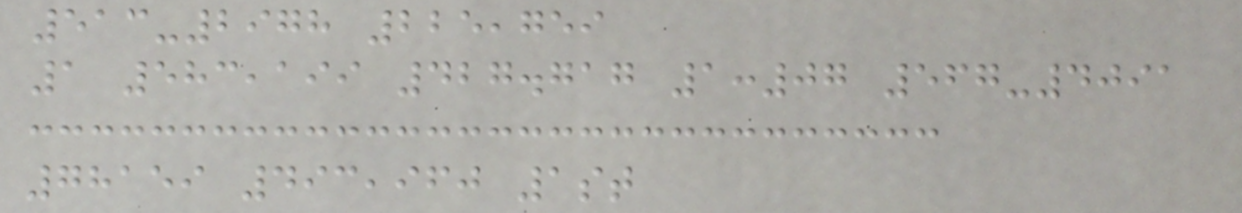513-2978 225,759
1 583,199 427.717 1:07 567-4091
78159 493,960 1st
